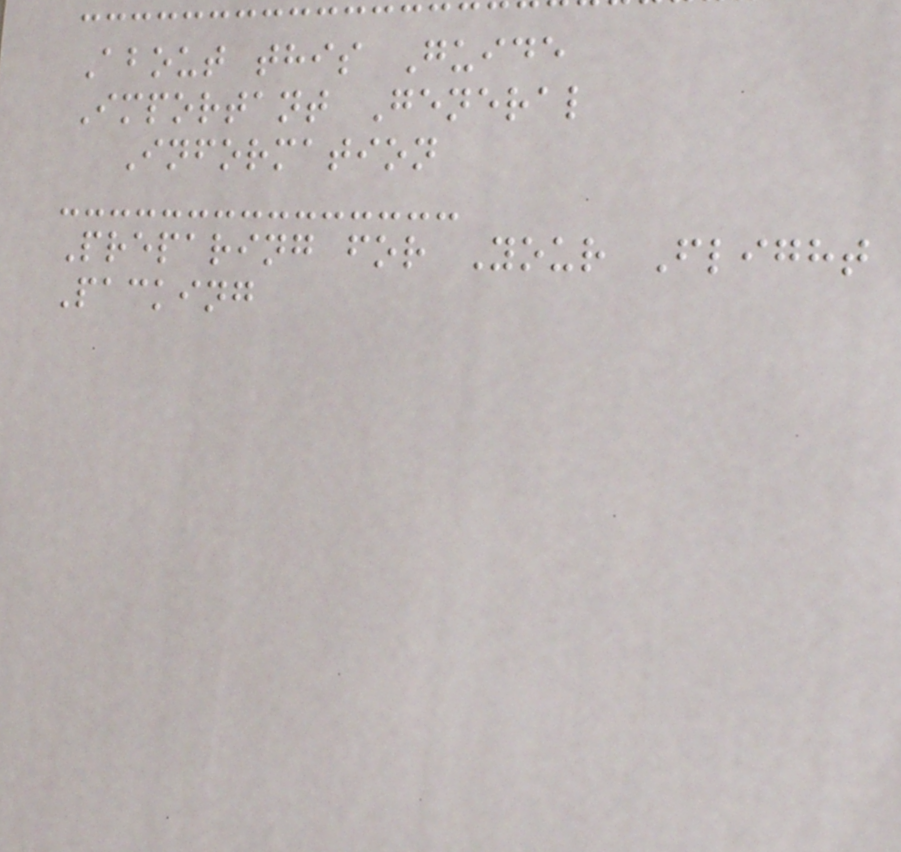About this Guide
Important General
Information
Preparing for Your Flight
Packing
